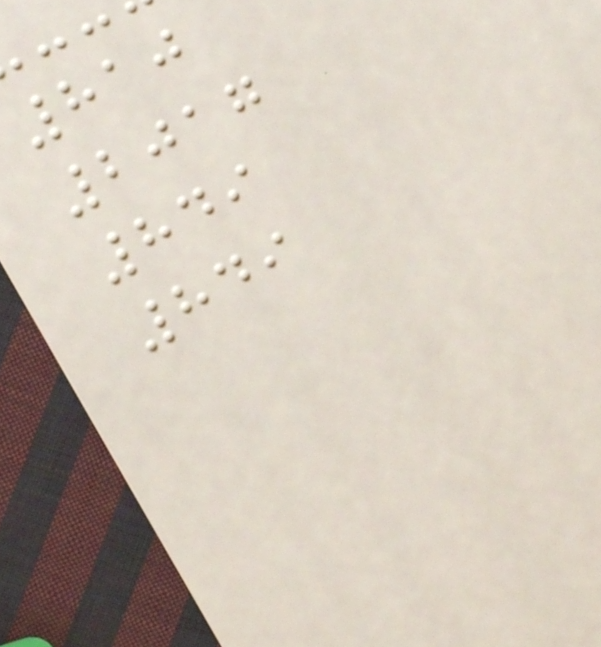810
2017
849
849
